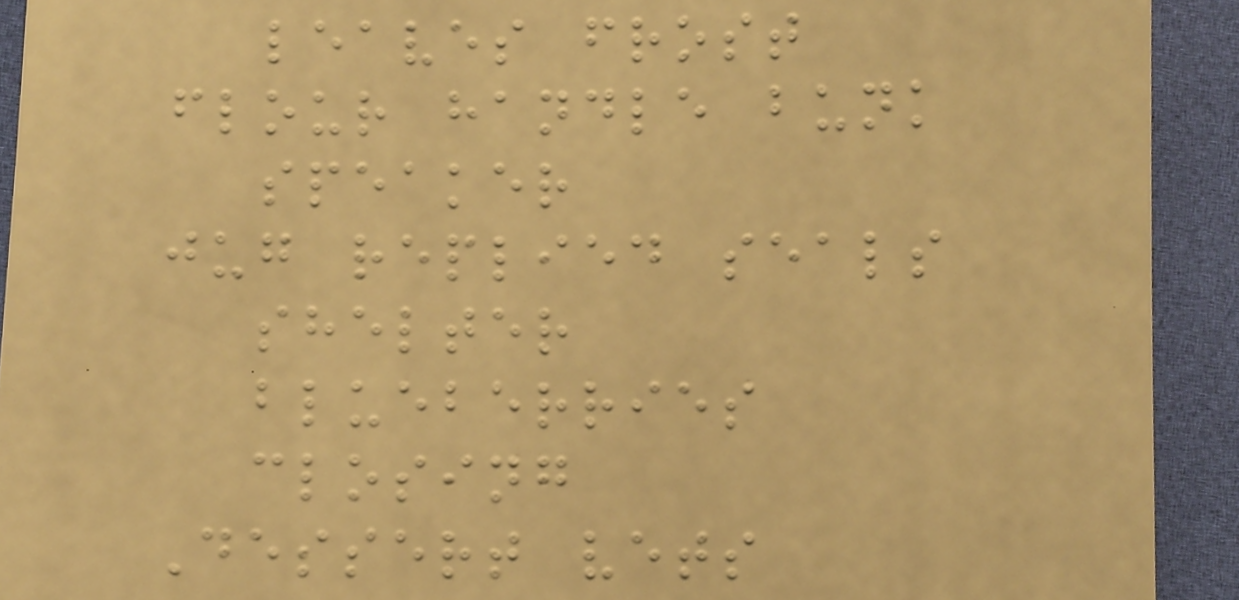leaves frost
flour handle bunk
speaker
jug replied seals
shelter
blueberries
closing
Dessert vets
